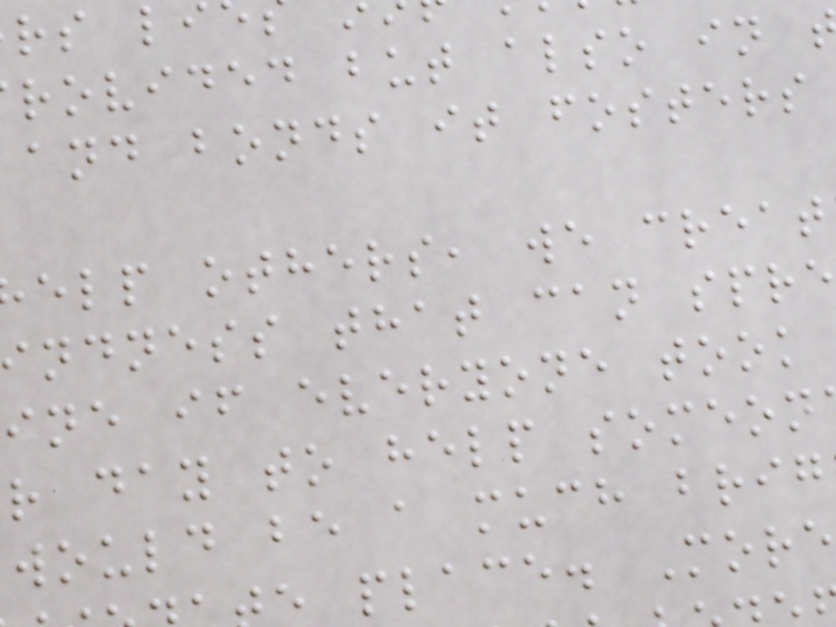rovided but also in
and bonds it fosters
elp others, we creat
ndness that can spre
ine if everyone took
r day to help someon
would be a much brig
place. More
